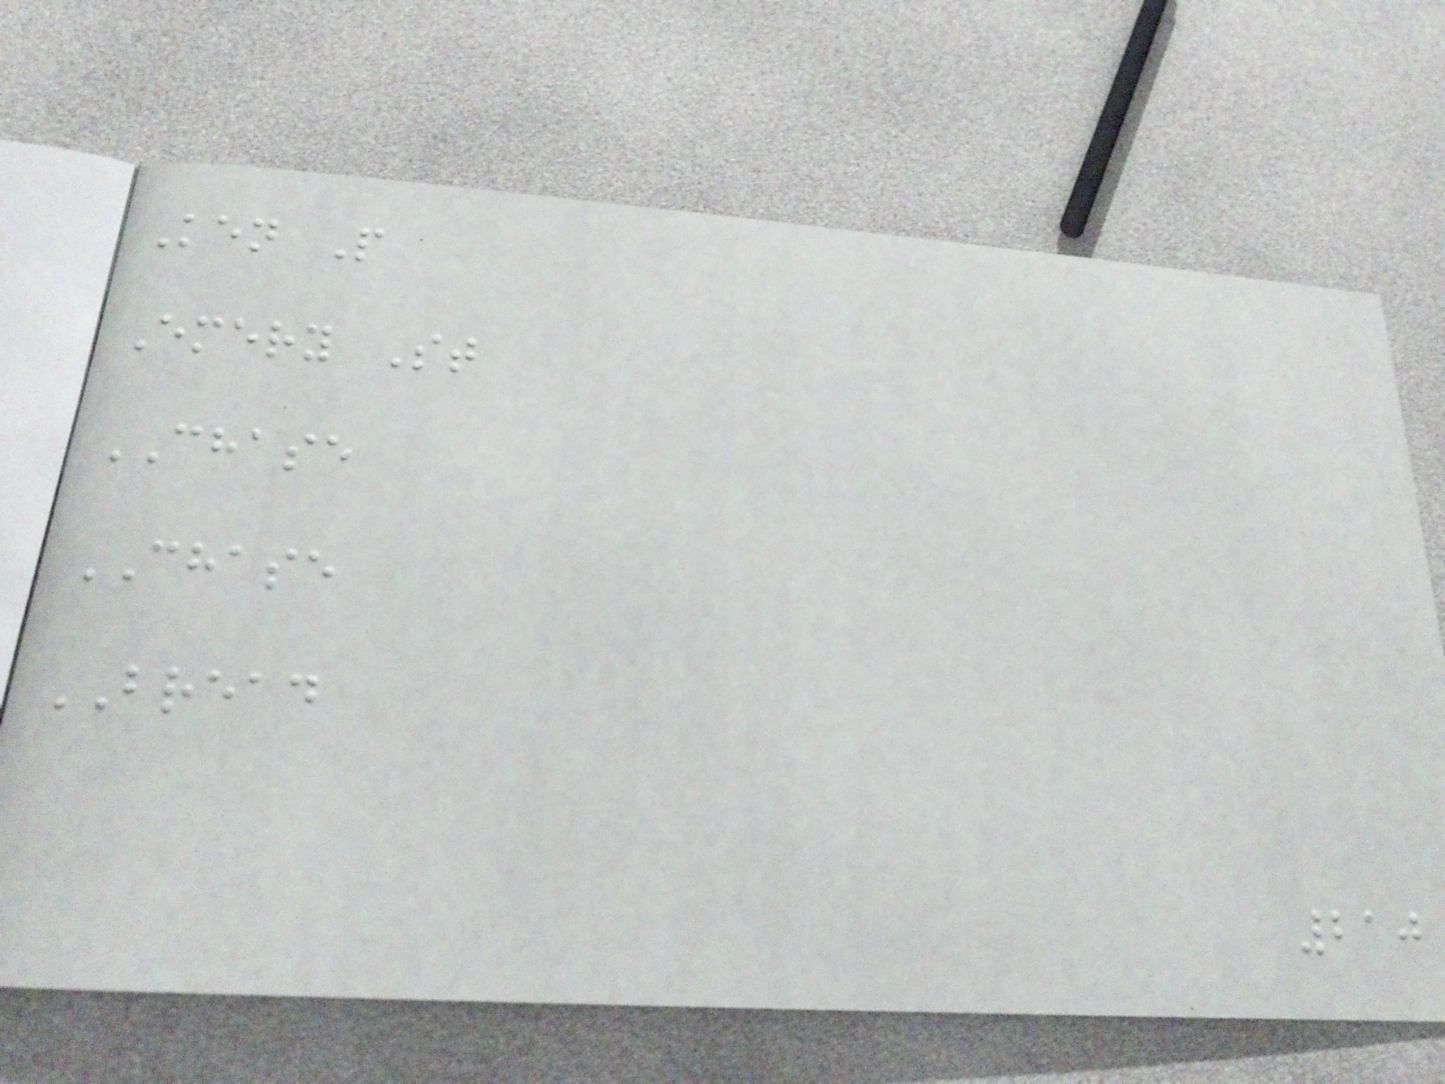Ken P
Emery St
CHASE
CHASE
BREAD
210
